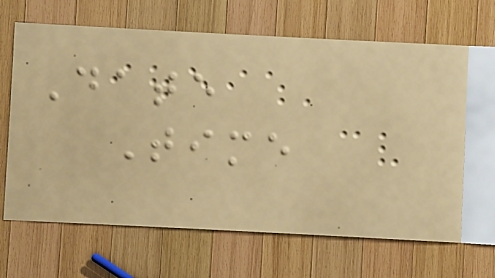Date
Time
